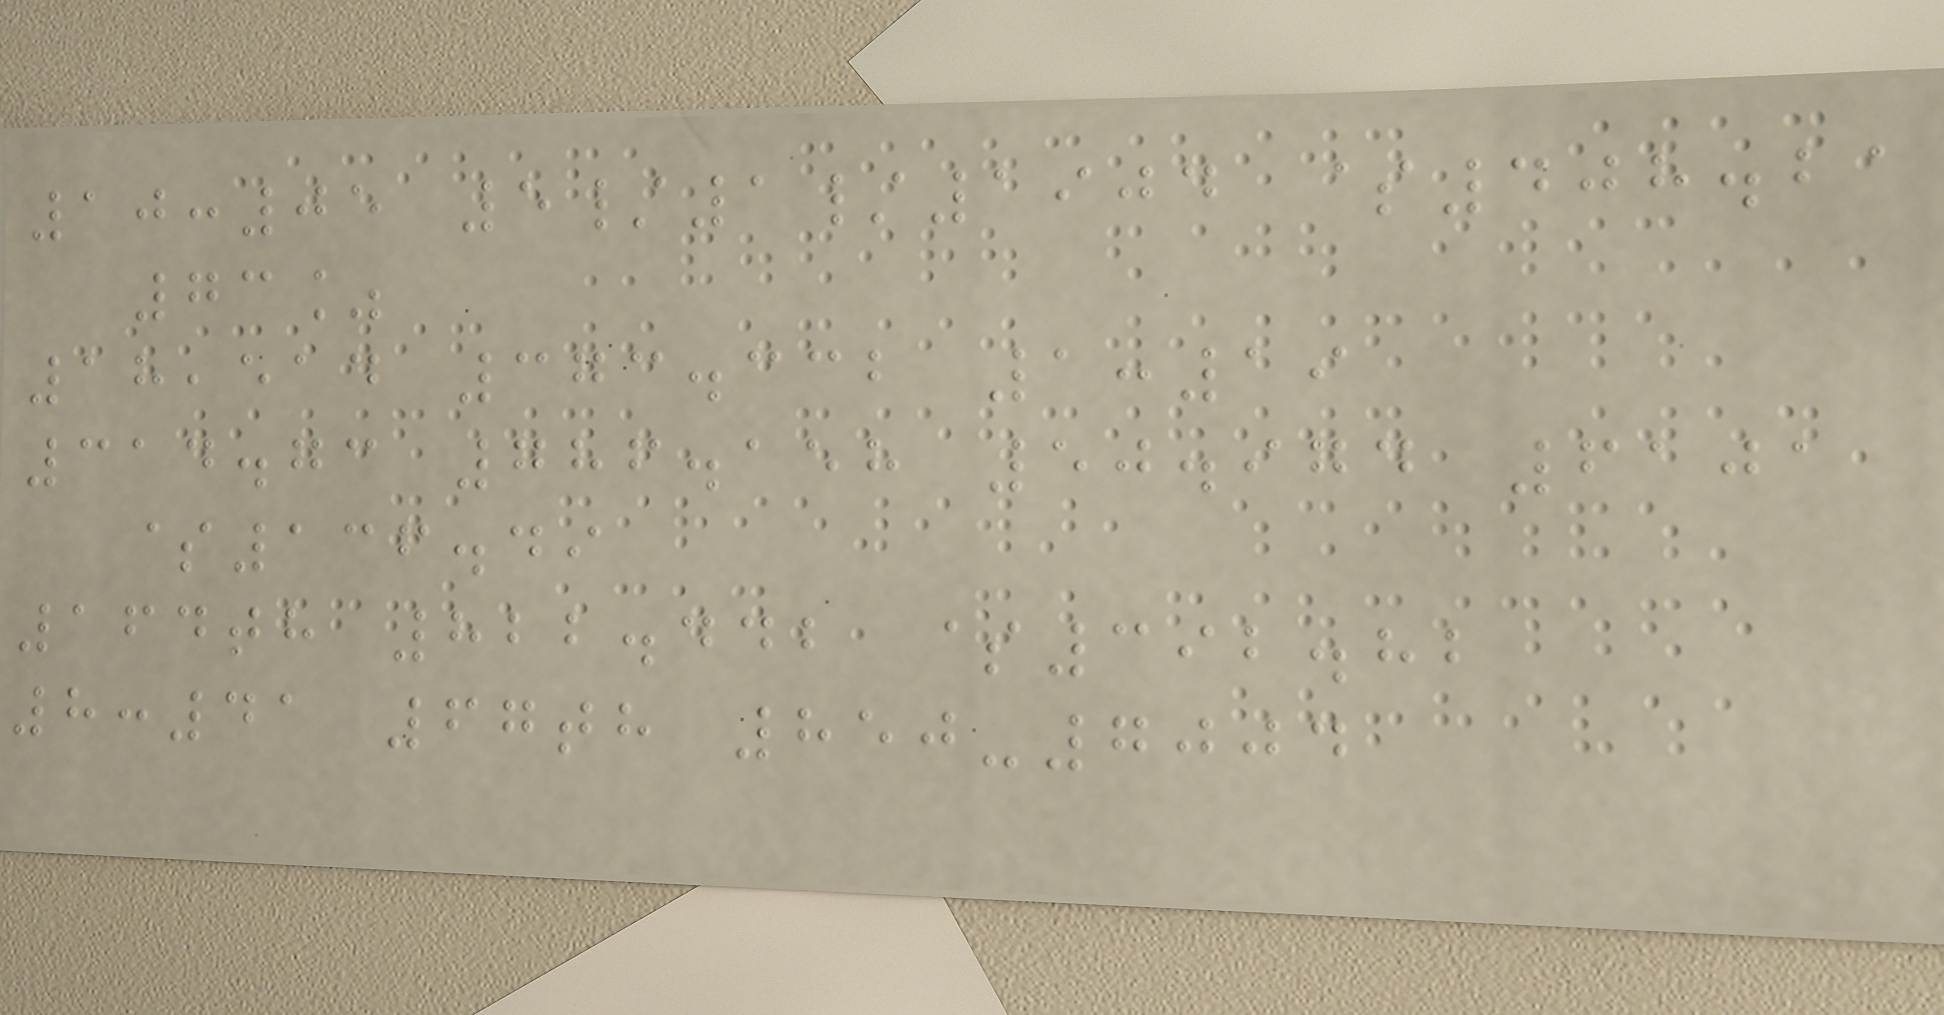10:05 5/1/1904 $408.21
73%
18,514 373.332 1:19
314.73 786.158 50.974 6101
$136.49
164th 822.442 $392.82
8:41 67th 850-7004
